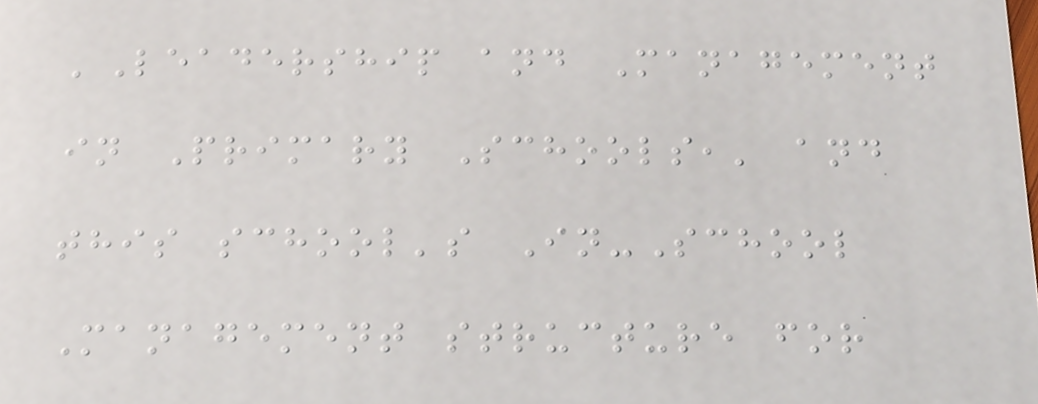'Leadership and Management
in Primary Schools,' and
this school's In-School
Management structure for
